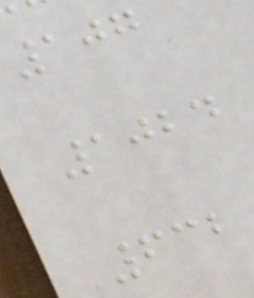107
1024
632
